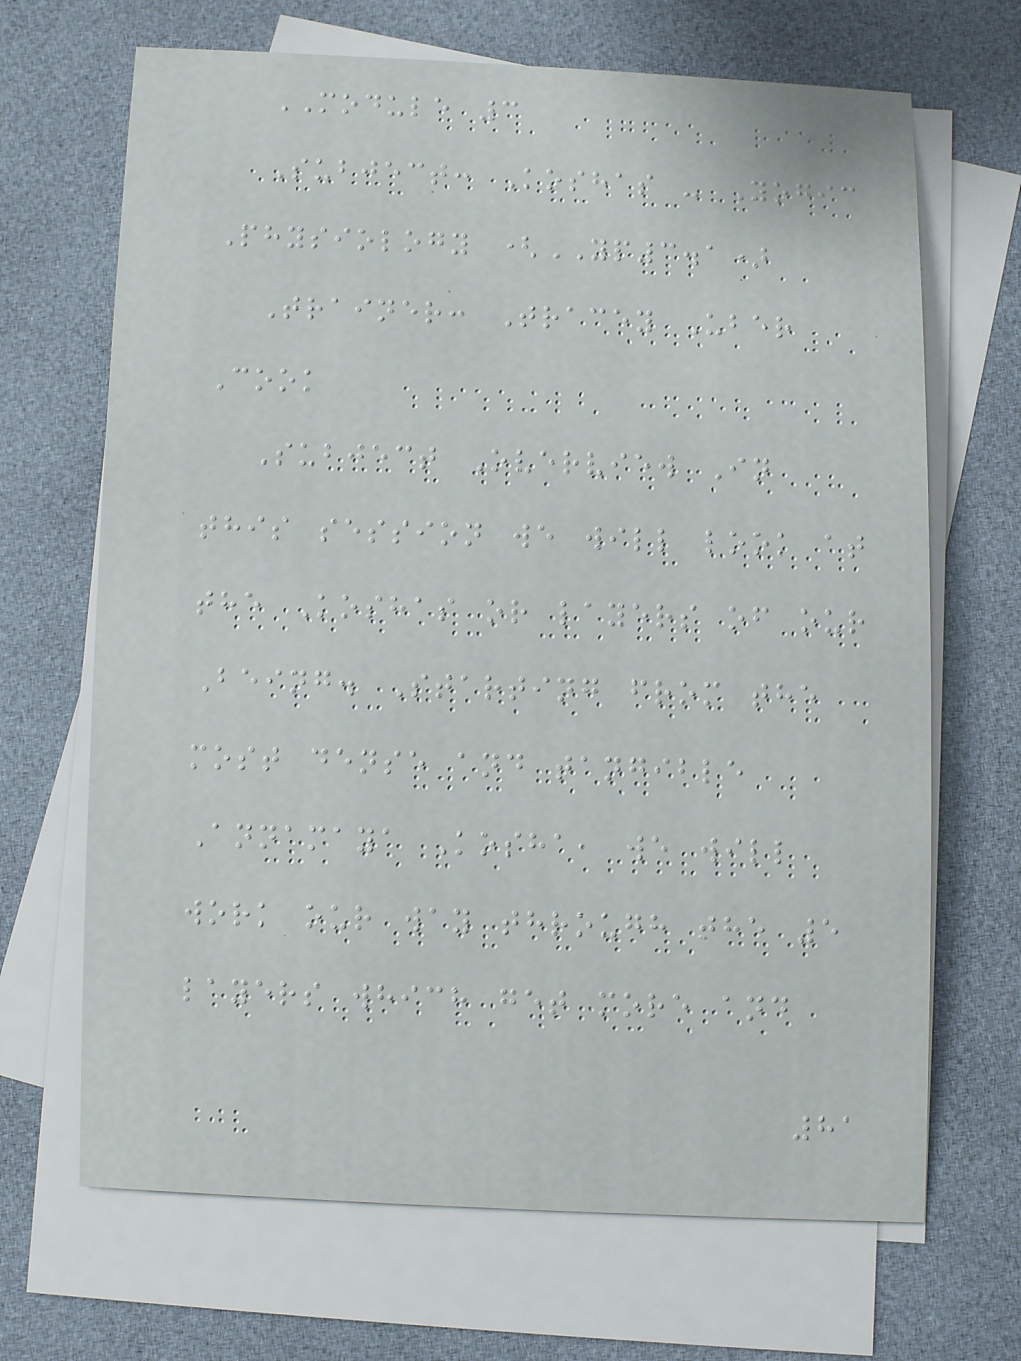MODULE 3
Subject: Koshas - Yogic
Physiology (YP3.1)
Trainer: Tracey Uber
Cook
Subject Overview In
this session we will look at
the Koshas or layers of our
Being. Starting from the
most dense and tangible
Annamaya Kosha, we will
work our way through the 5
layers which get more and
81
